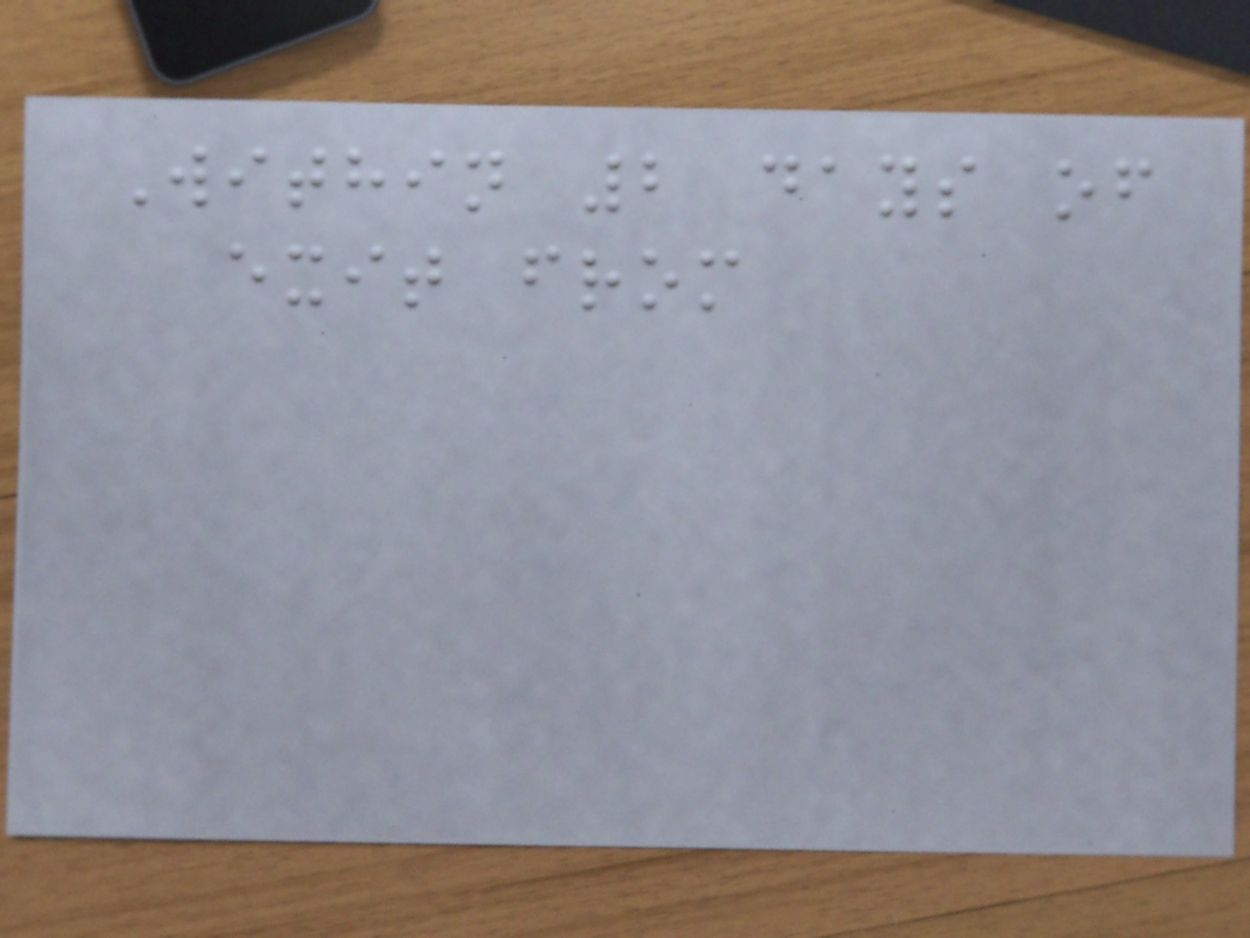Within 2 days of
exit from
